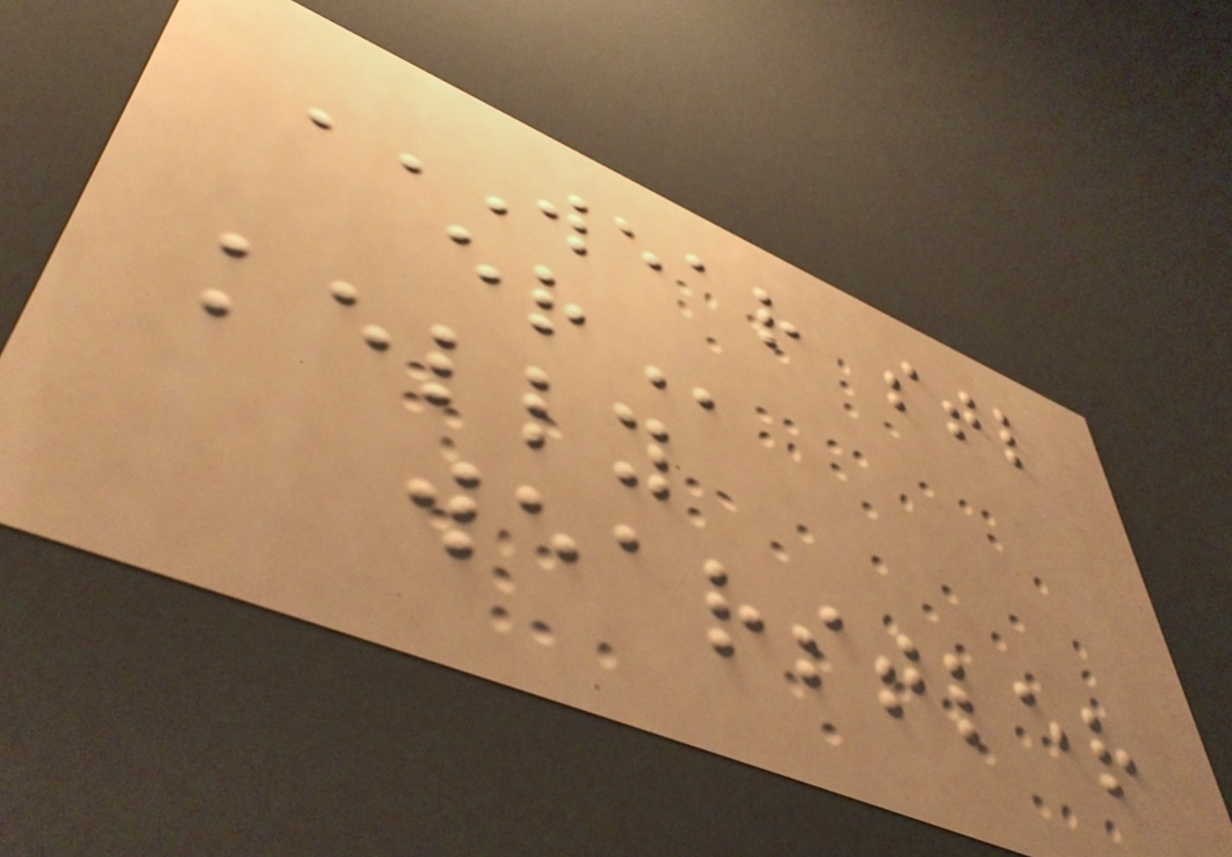WEAR STL
ER
kelly
wearstler
